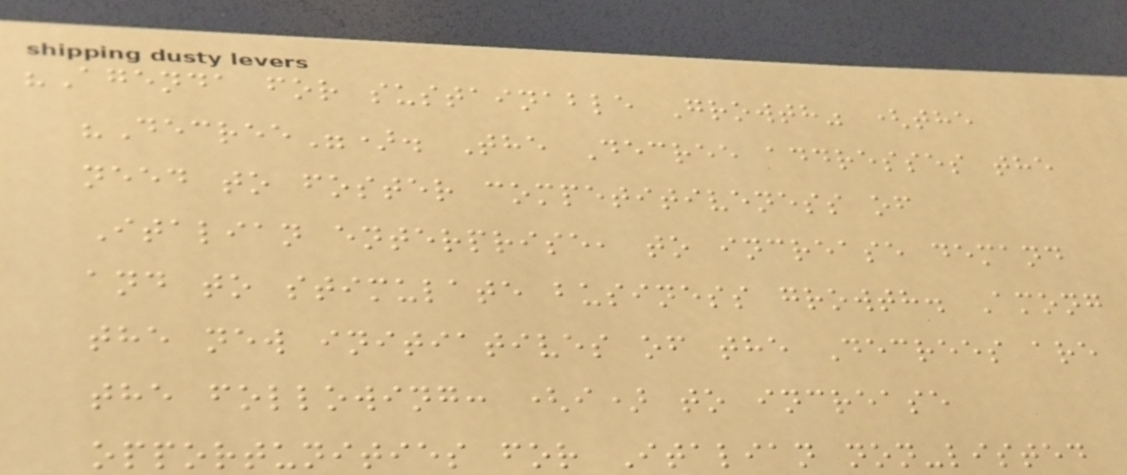"Agenda for sustainable Growth" (the
"Decree"). The Decree addresses the
need to foster competitiveness of
Italian enterprise, to increase demand
and to stimulate business growth. Among
the new initiatives of the Decrees are
the following: (i) to increase
opportunities for Italian non-listed
